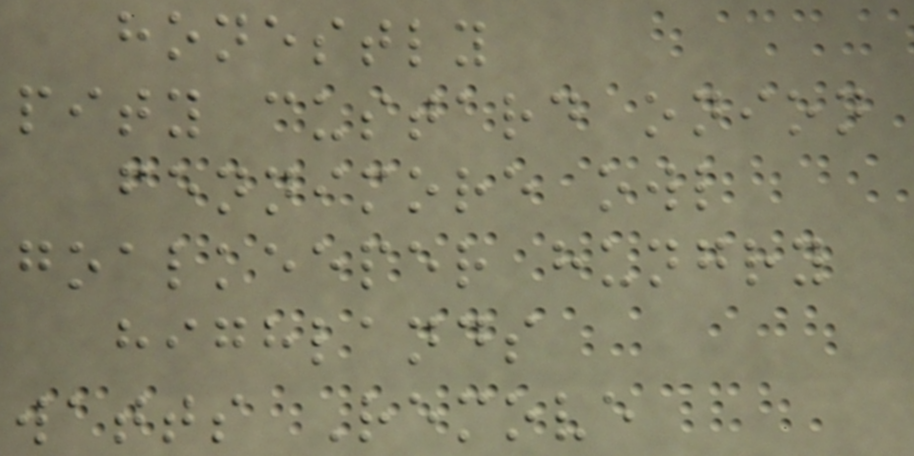honestly
pity custard onion
fennimore owl
goalkeeper hungry
highlands
watts Remove
